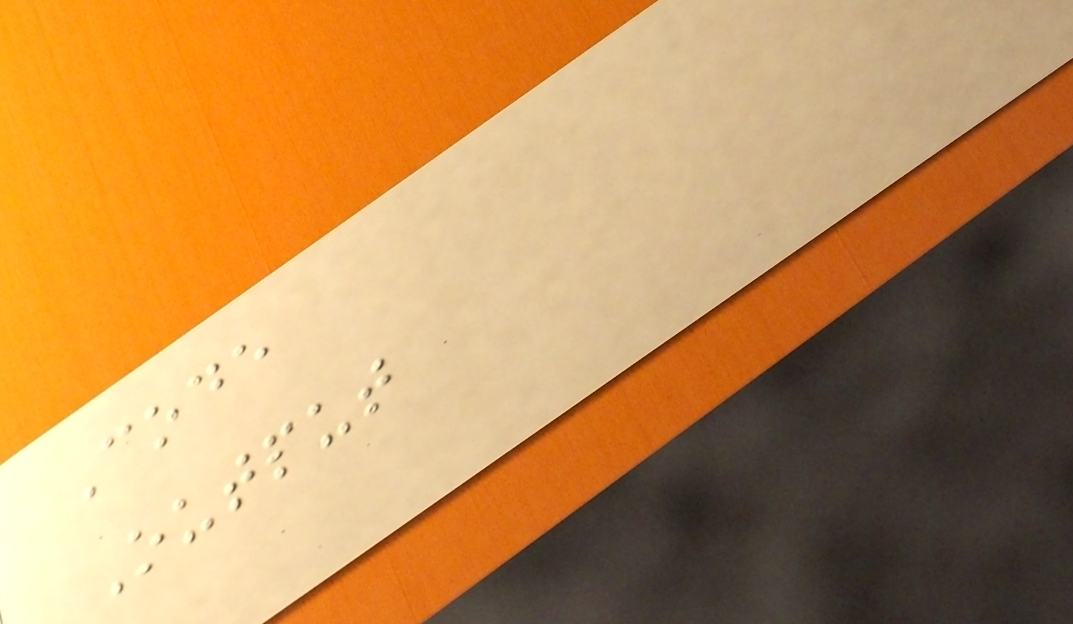Code
Output
